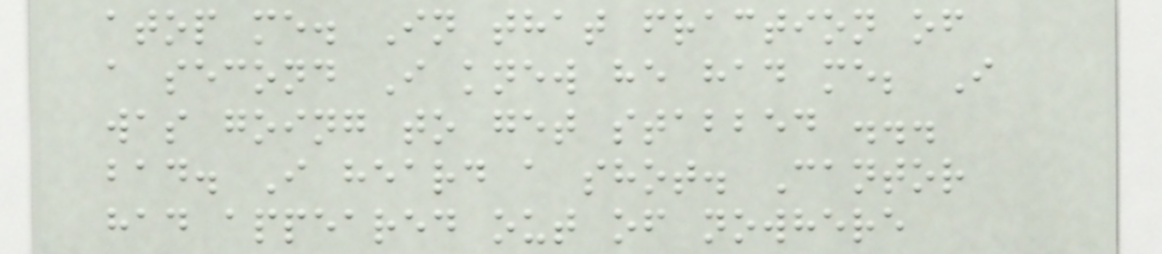atop me. In that fraction of
a second I knew he had me; I
was going to get stabbed ...
bad. I heard a shot. Cantor
had appeared out of nowhere
